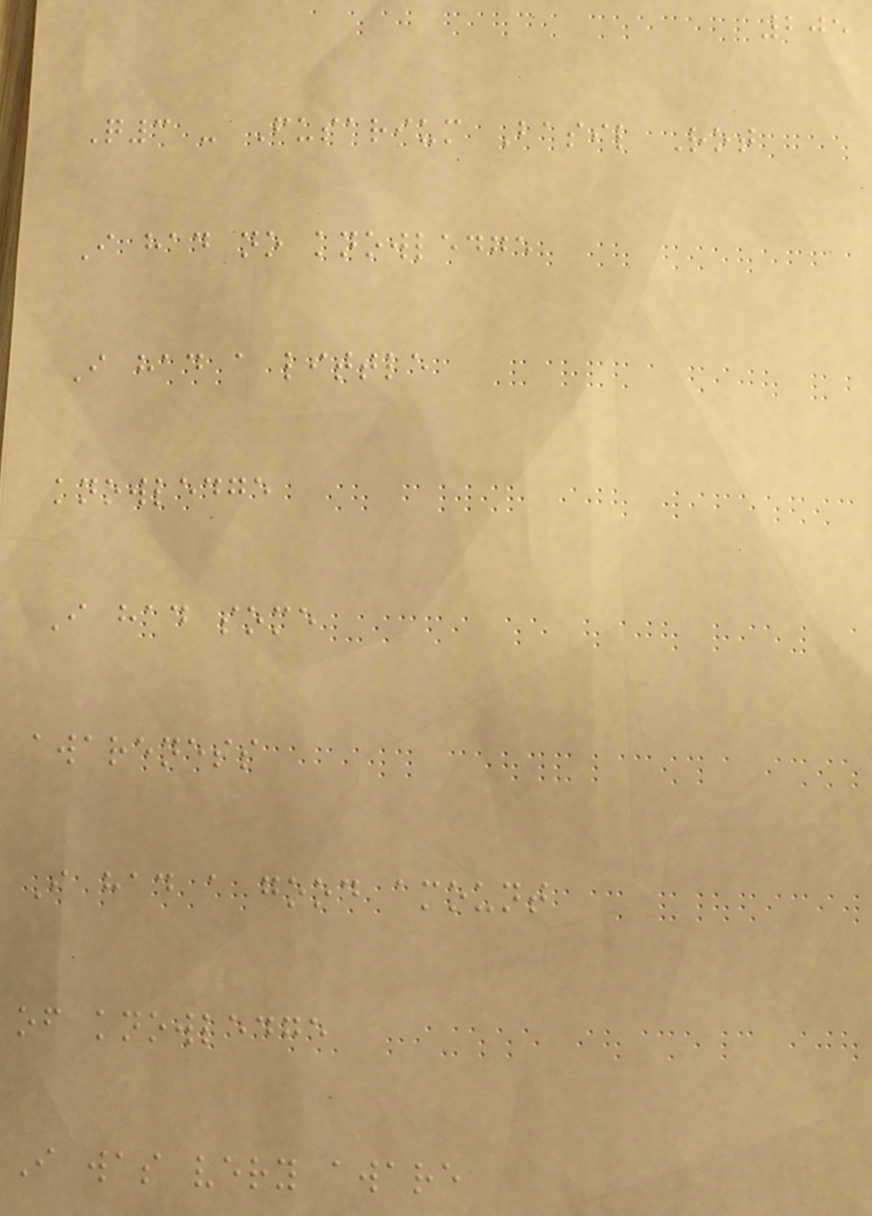205
Q3 - Fusarium Basil Rot
I had no knowledge
I had a little
knowledge
I had some
awareness
I had a good amount
of knowledge
I was very aware
